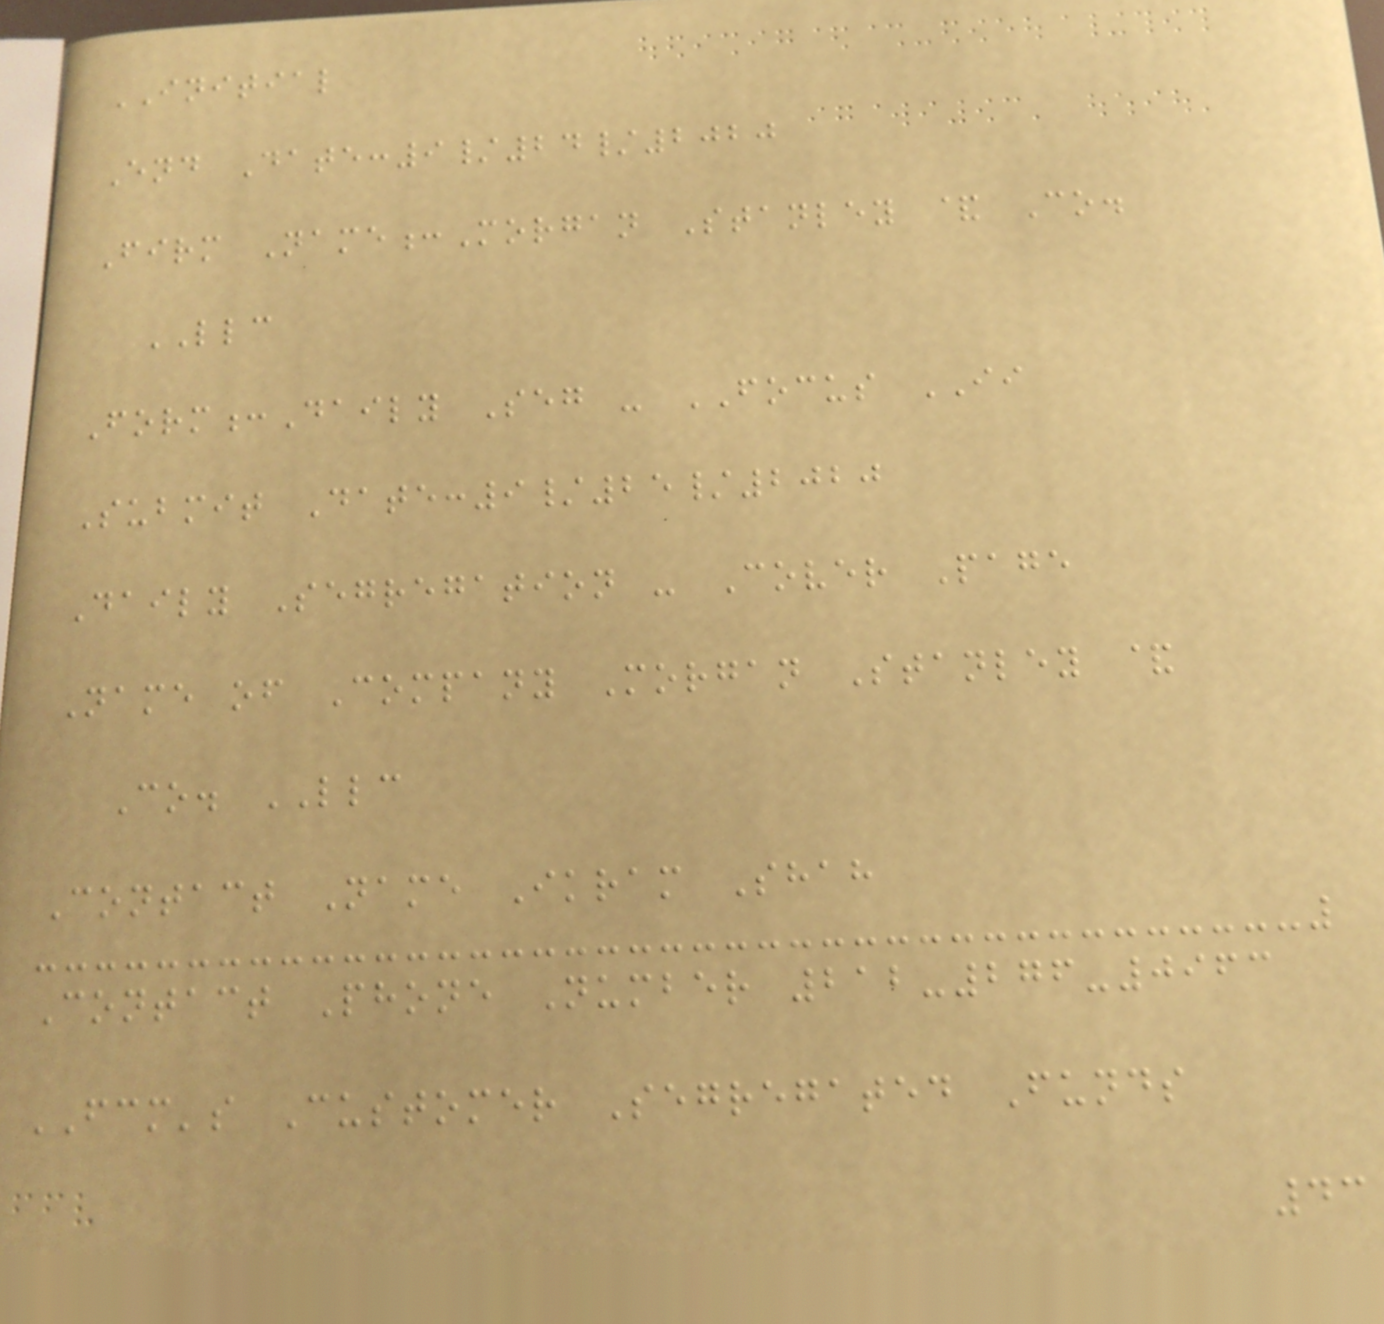INITIAL
End Date:9/24/2020
Firm Name:Morgan Stanley & Co.
LLC
Form:Daily Seg - FOCUS II
Submit Date:9/25/2020
Daily Segregation - Cover Page
Name of Company Morgan Stanley &
Co. LLC
Contact Name Ikram Shah
Contact Phone Number 212-276-0963
FCM's Customer Segregated Funds
43
